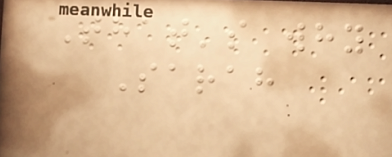That's why
Sarah
